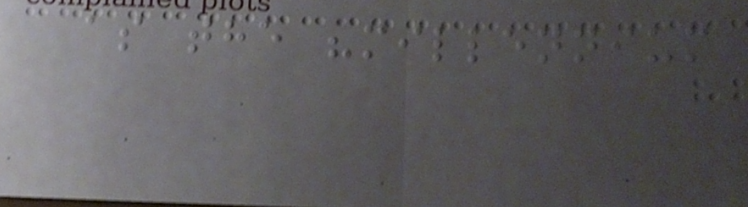as the "millennium
